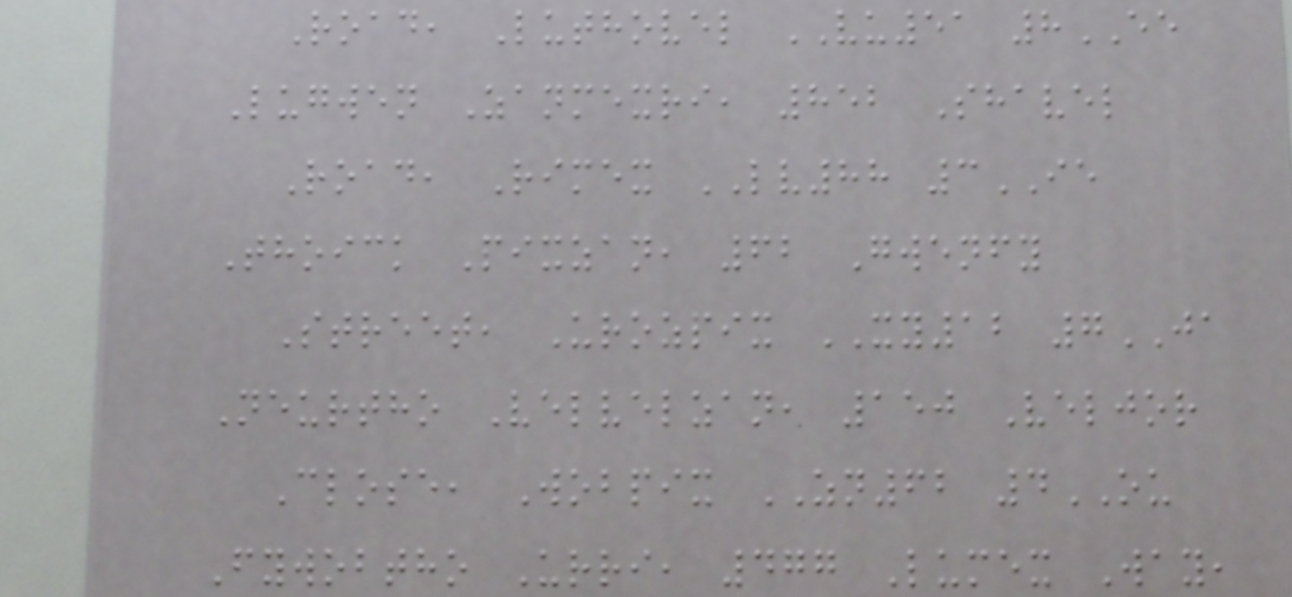Road, Luthovel VU51 8EE
Lugwen Zanmexri, 852 Shavel
Road, Rimex LV88 3IE
Thoick Pixzan, 62 Gwenfy
Street, Urozpix XY12 7JA
Neurtho Velvelzan, 150 Veljor
Close, Wobpix ZN62 4OU
Fywobtho Urri, 477 Lumex Way,
